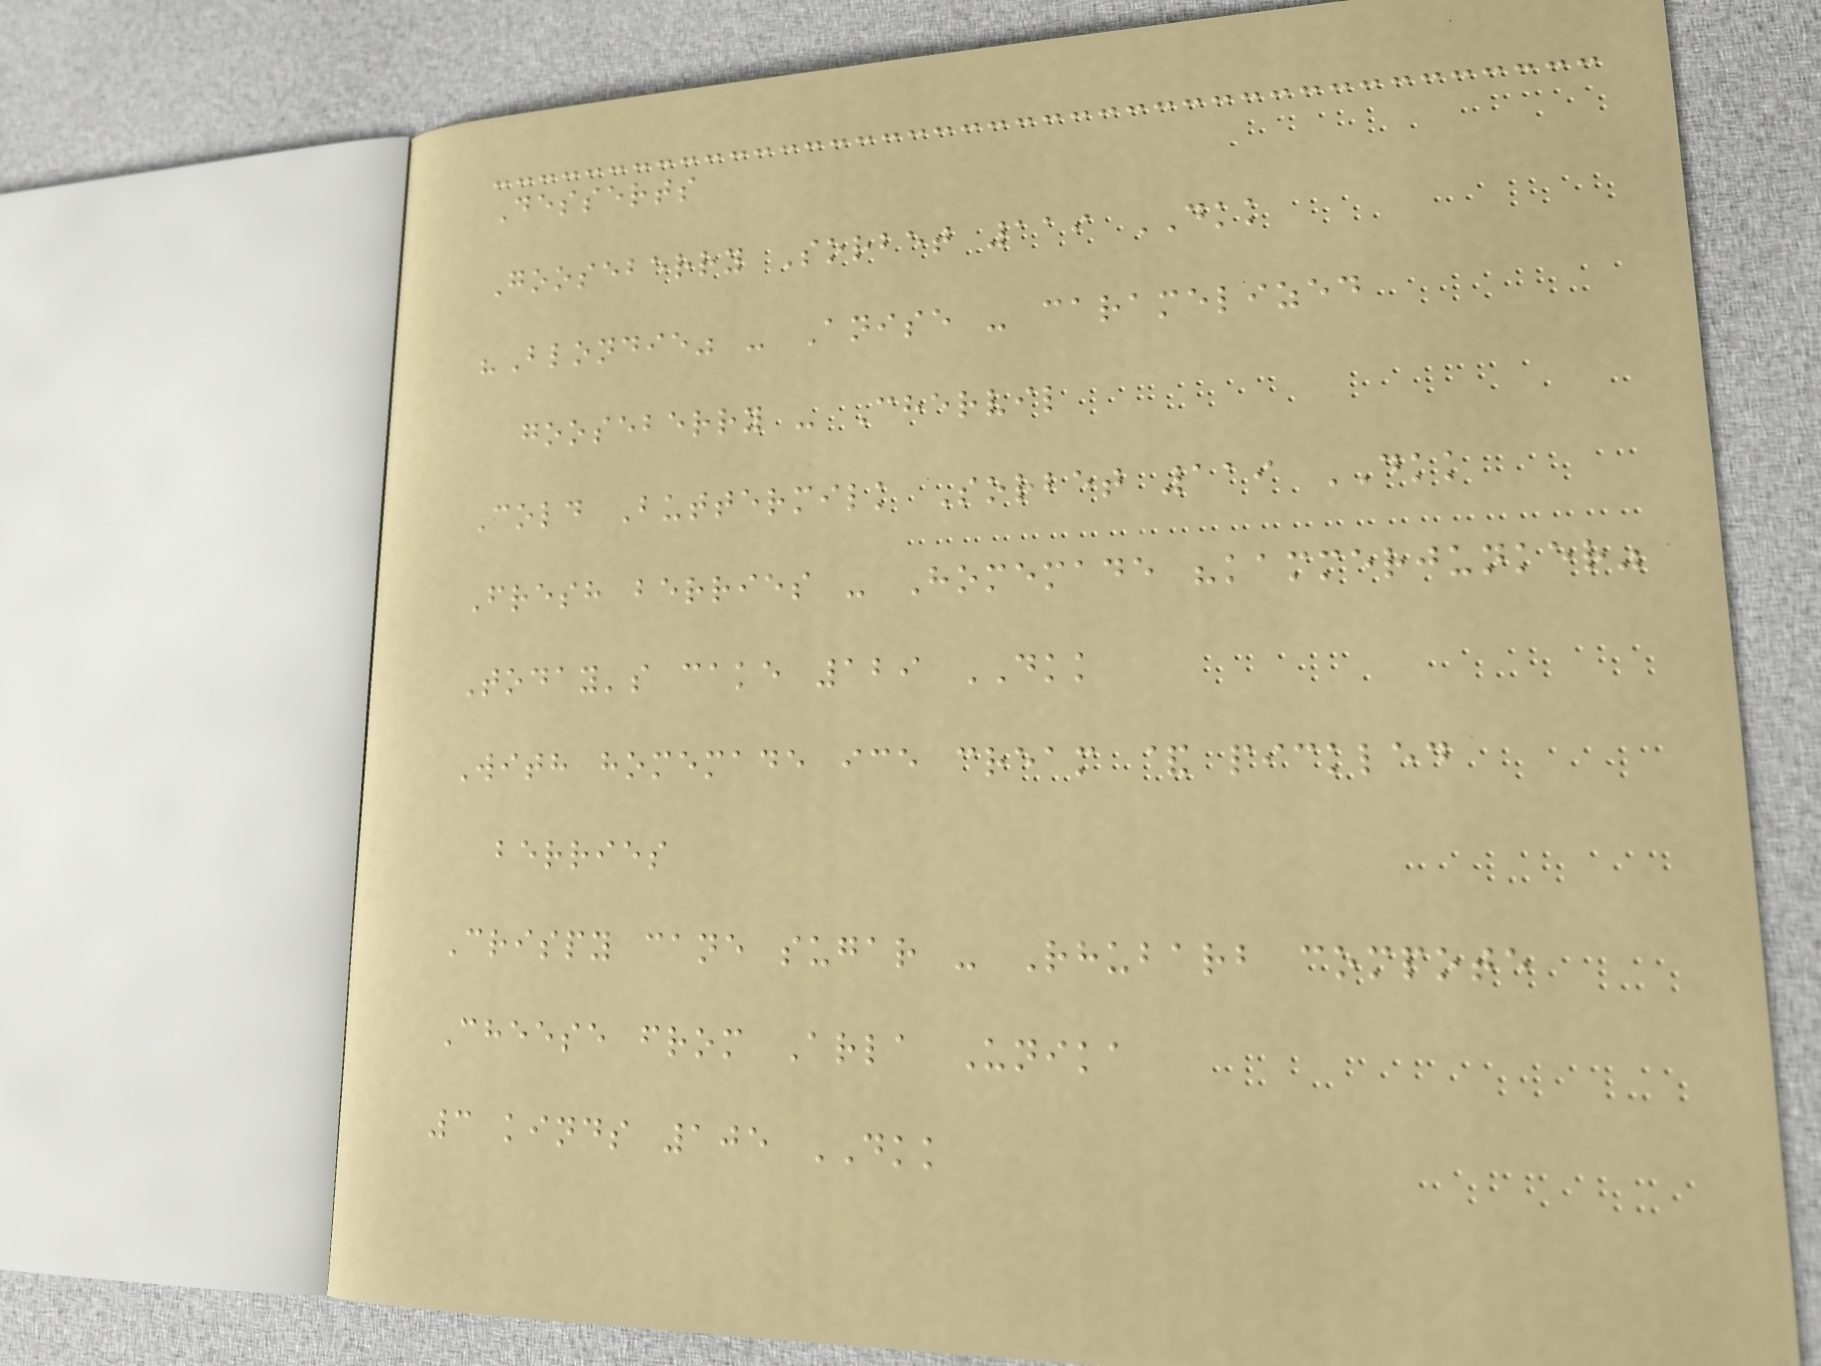Desserts
Gooseberry Sorbet 119 DKK
"Blondie" - Anise - caramelized
gooseberry - Chervil
Cold Buttermilk Sorbet 119 DKK
Fresh berries - Homemade "kammerjunker"
Today's cake 129 DKK
With homemade ice cream & pickled
berries
Crispy cane sugar - Rhubarb compote
Cheese from Arla Unika
3 kinds 105 DKK
